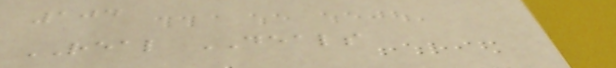104
REAL DEALS
